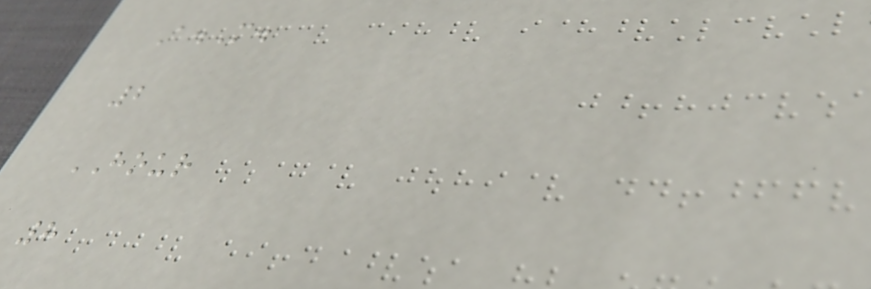A.M.
2
HOUR
8
